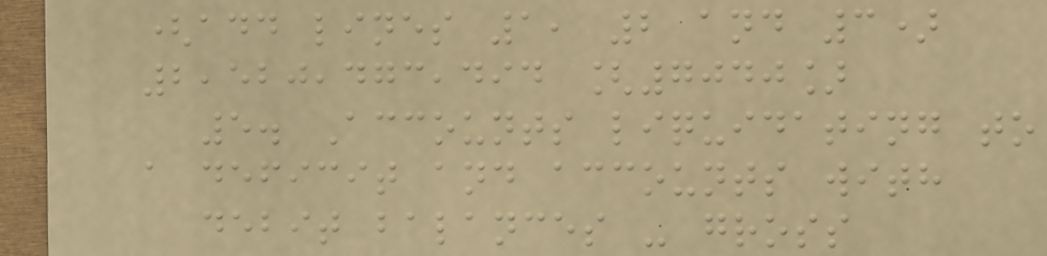(add lines 1, 2 and 3)
2,520,473,494 [7040]
5. Accounts liquidating to
a deficit and accounts with
debit balances - gross
